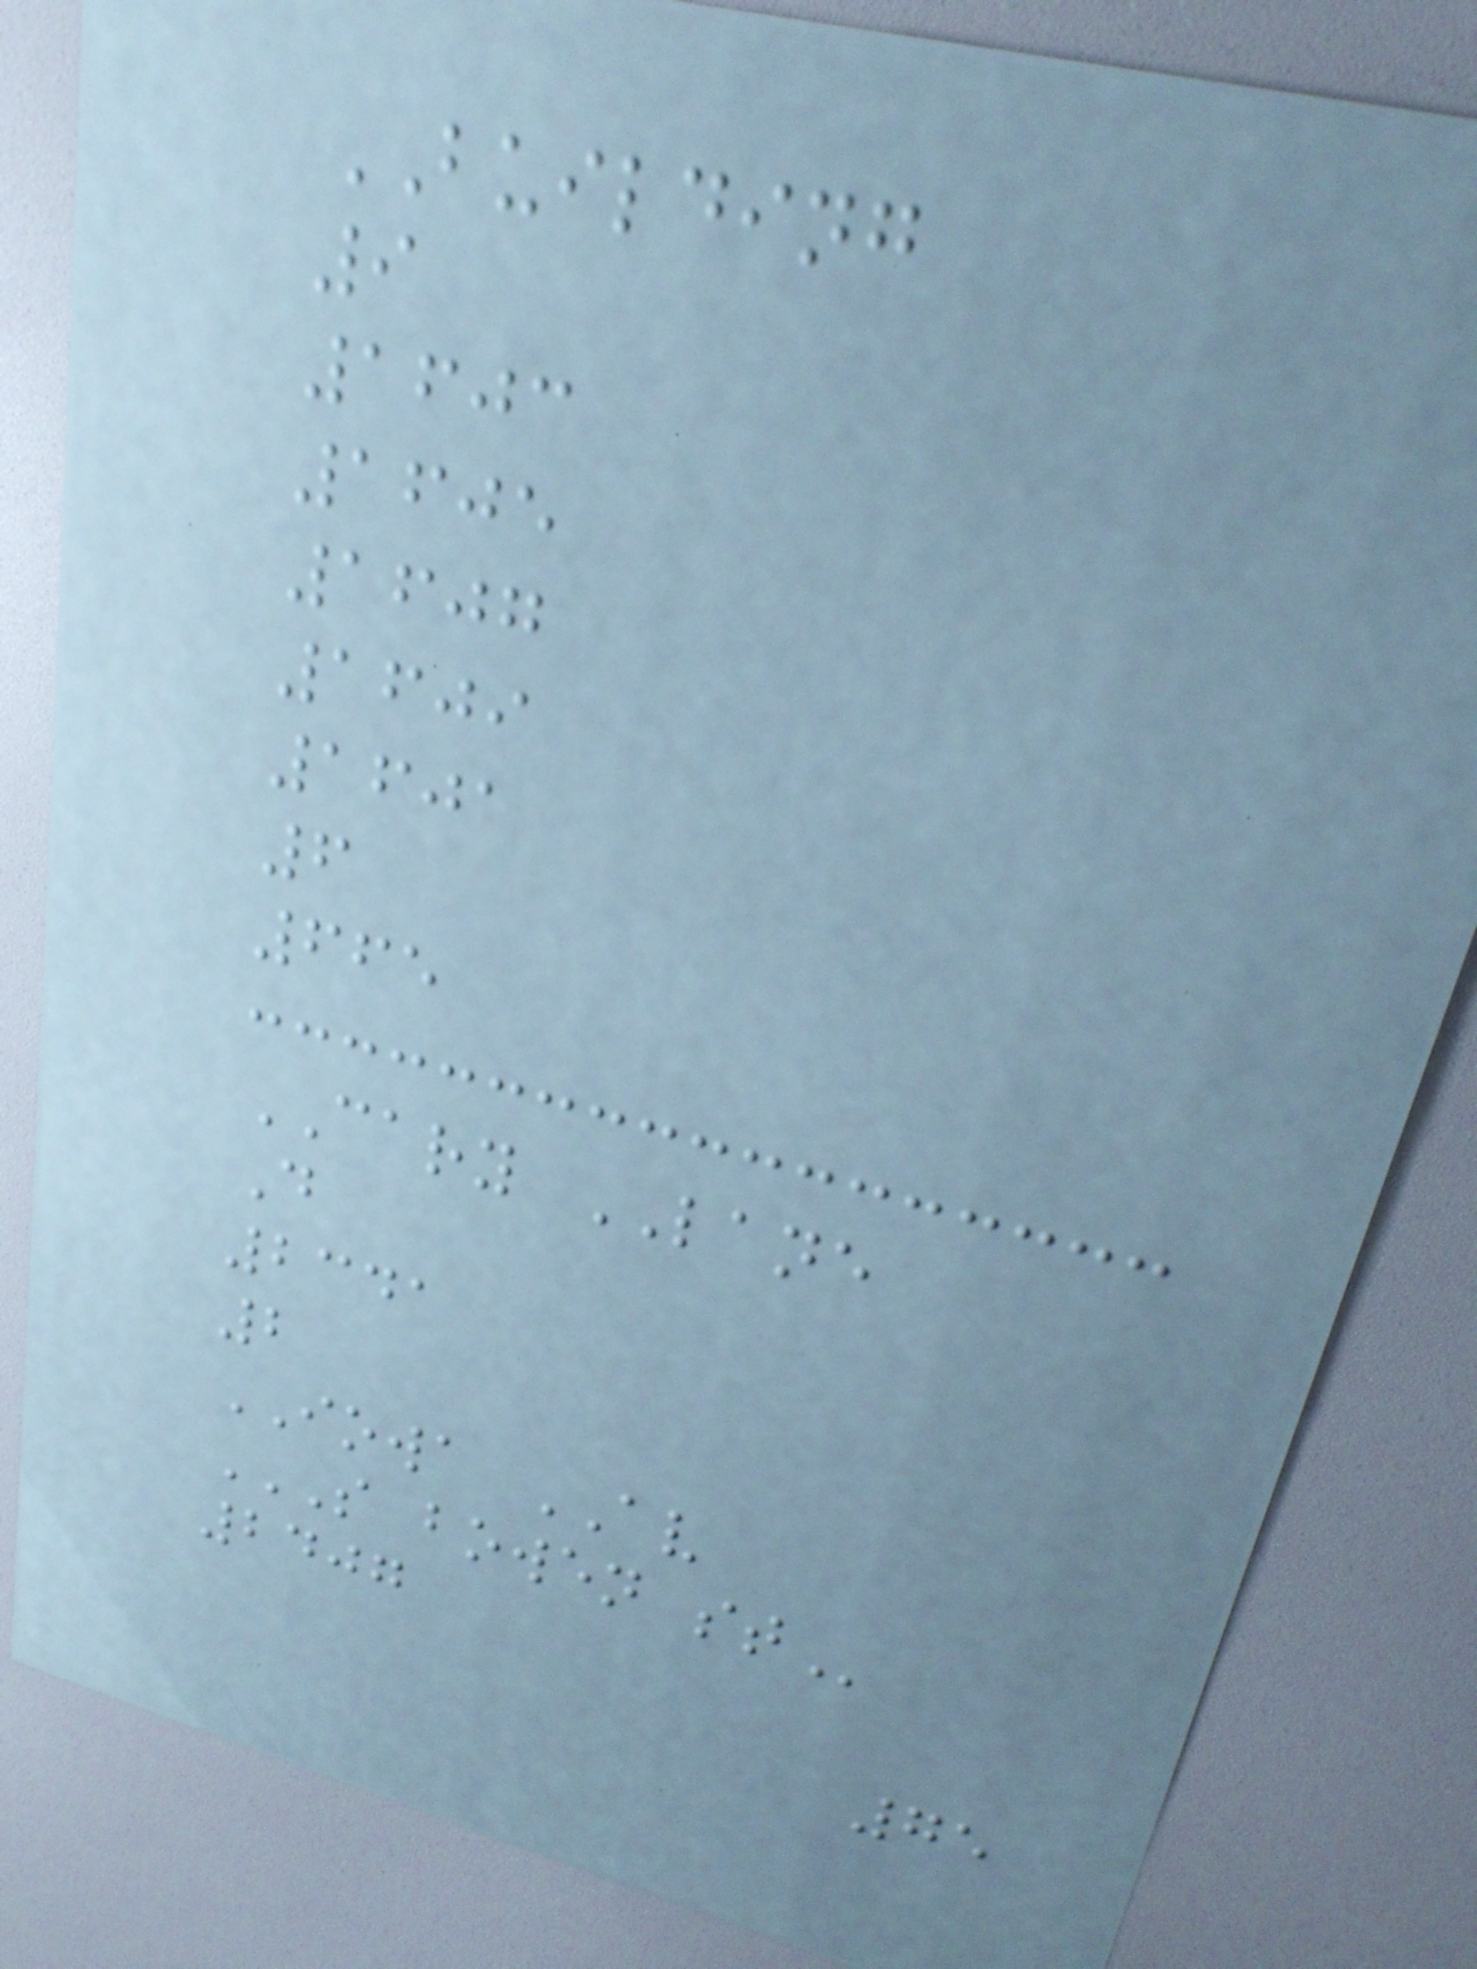BUILDING
9
1603
1605
1607
1609
1601
6
665
CARY LANE
D
2341
2
IOWA AV
S BOWEN ST
2407
75
